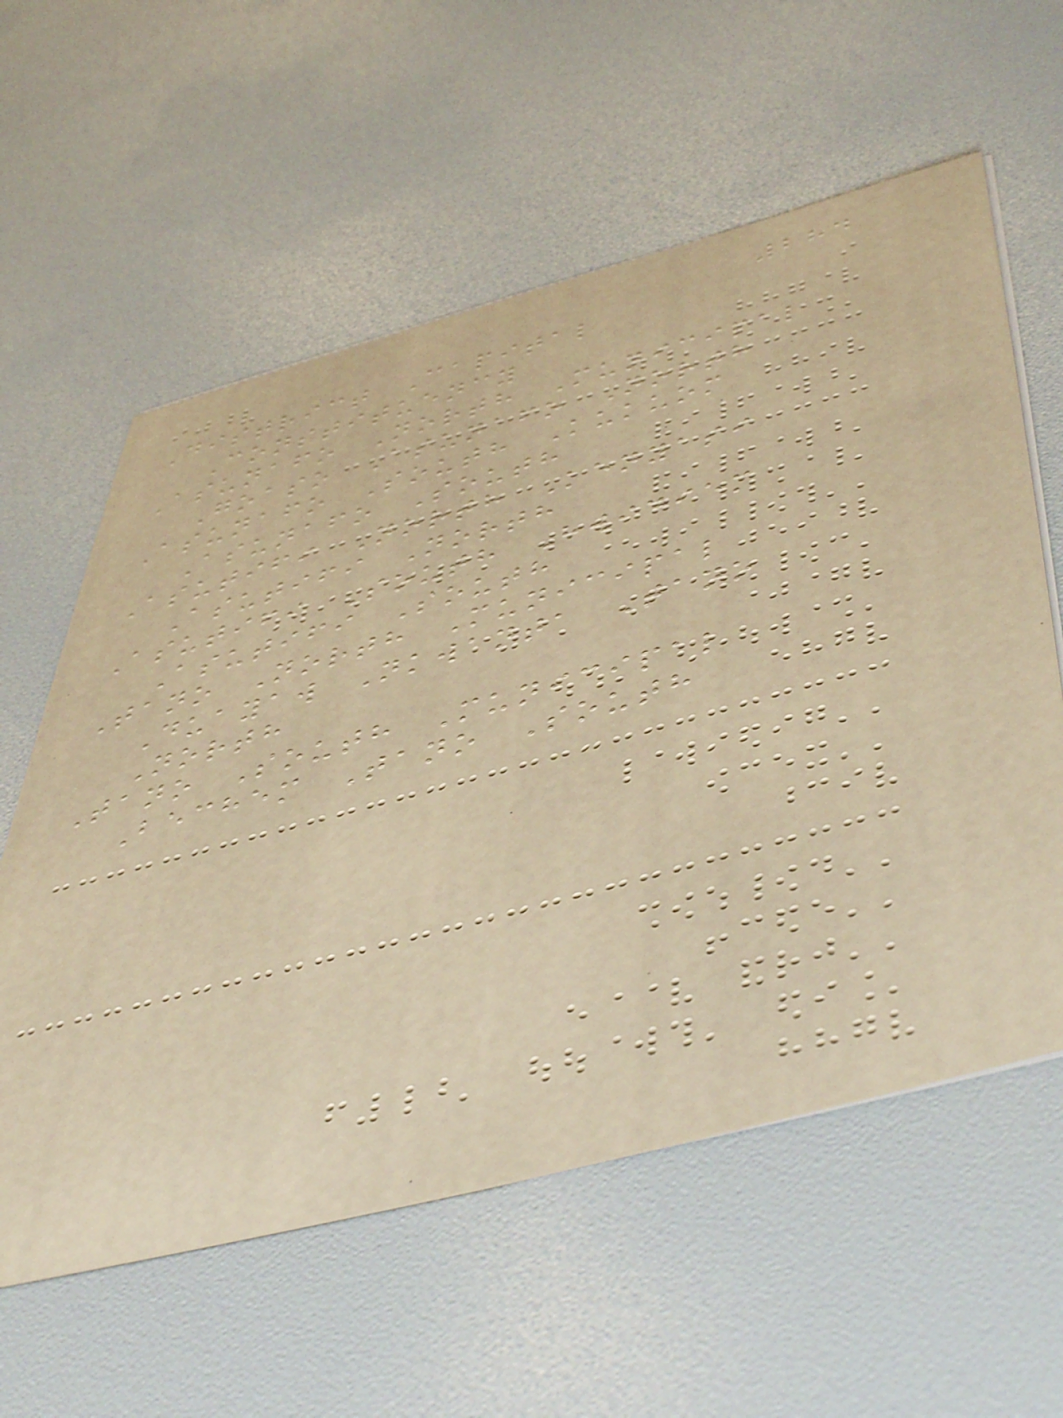284
District Capital
Constituency
Asunafo North Municipal
Goaso Asunafo North
Asunafo South Kukuom
Asunafo South
Asutifi North Kenyasi
Asutifi North
Asutifi South Hwidiem
Asutifi South
Tano North Municipal
Duayaw Nkwanta Tano
North
Tano South Municipal
Bechem Tano South
